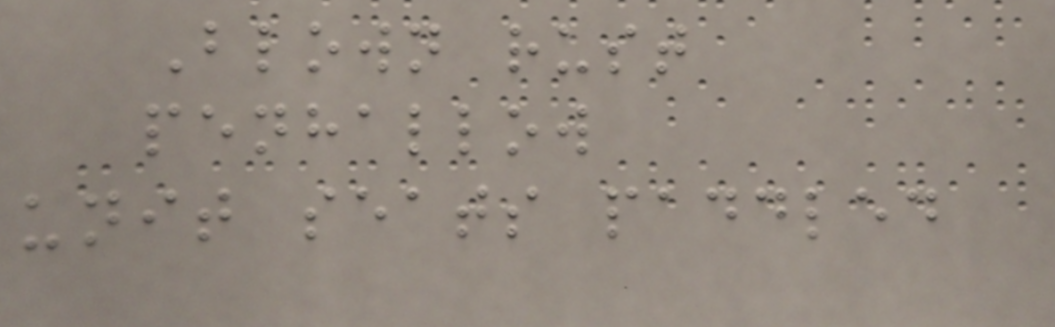Blown rust
penhallow
unit seats paddled
